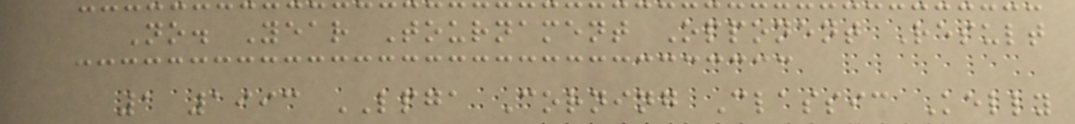No. Year Tournament Opponent Result
1 1993 LPGA Corning Classic Kelly
